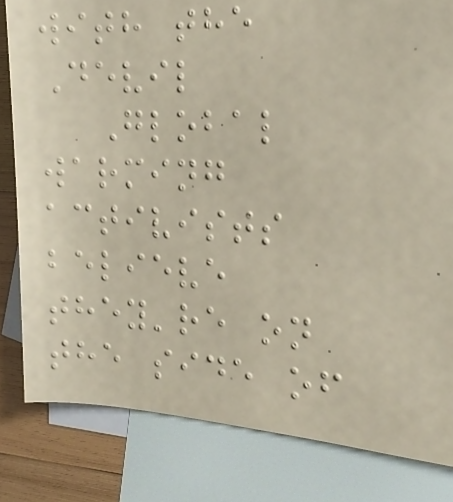with the
Devil
Global
warming
activists
believe
they're on
the side of
